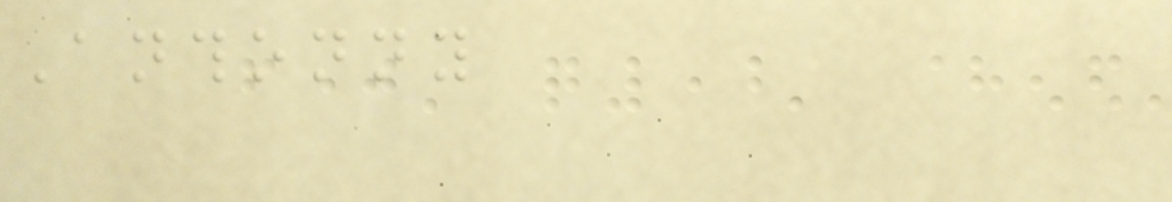Anthonny
